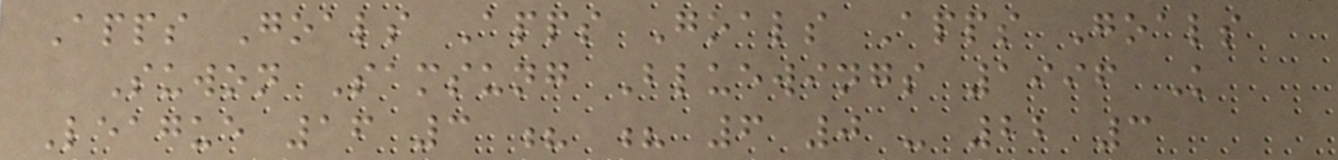Apps Goals Apps Goals Apps Goals
Suwon Samsung Bluewings 1996 K
League 16 3 ? ? 6 0 - 22 3
